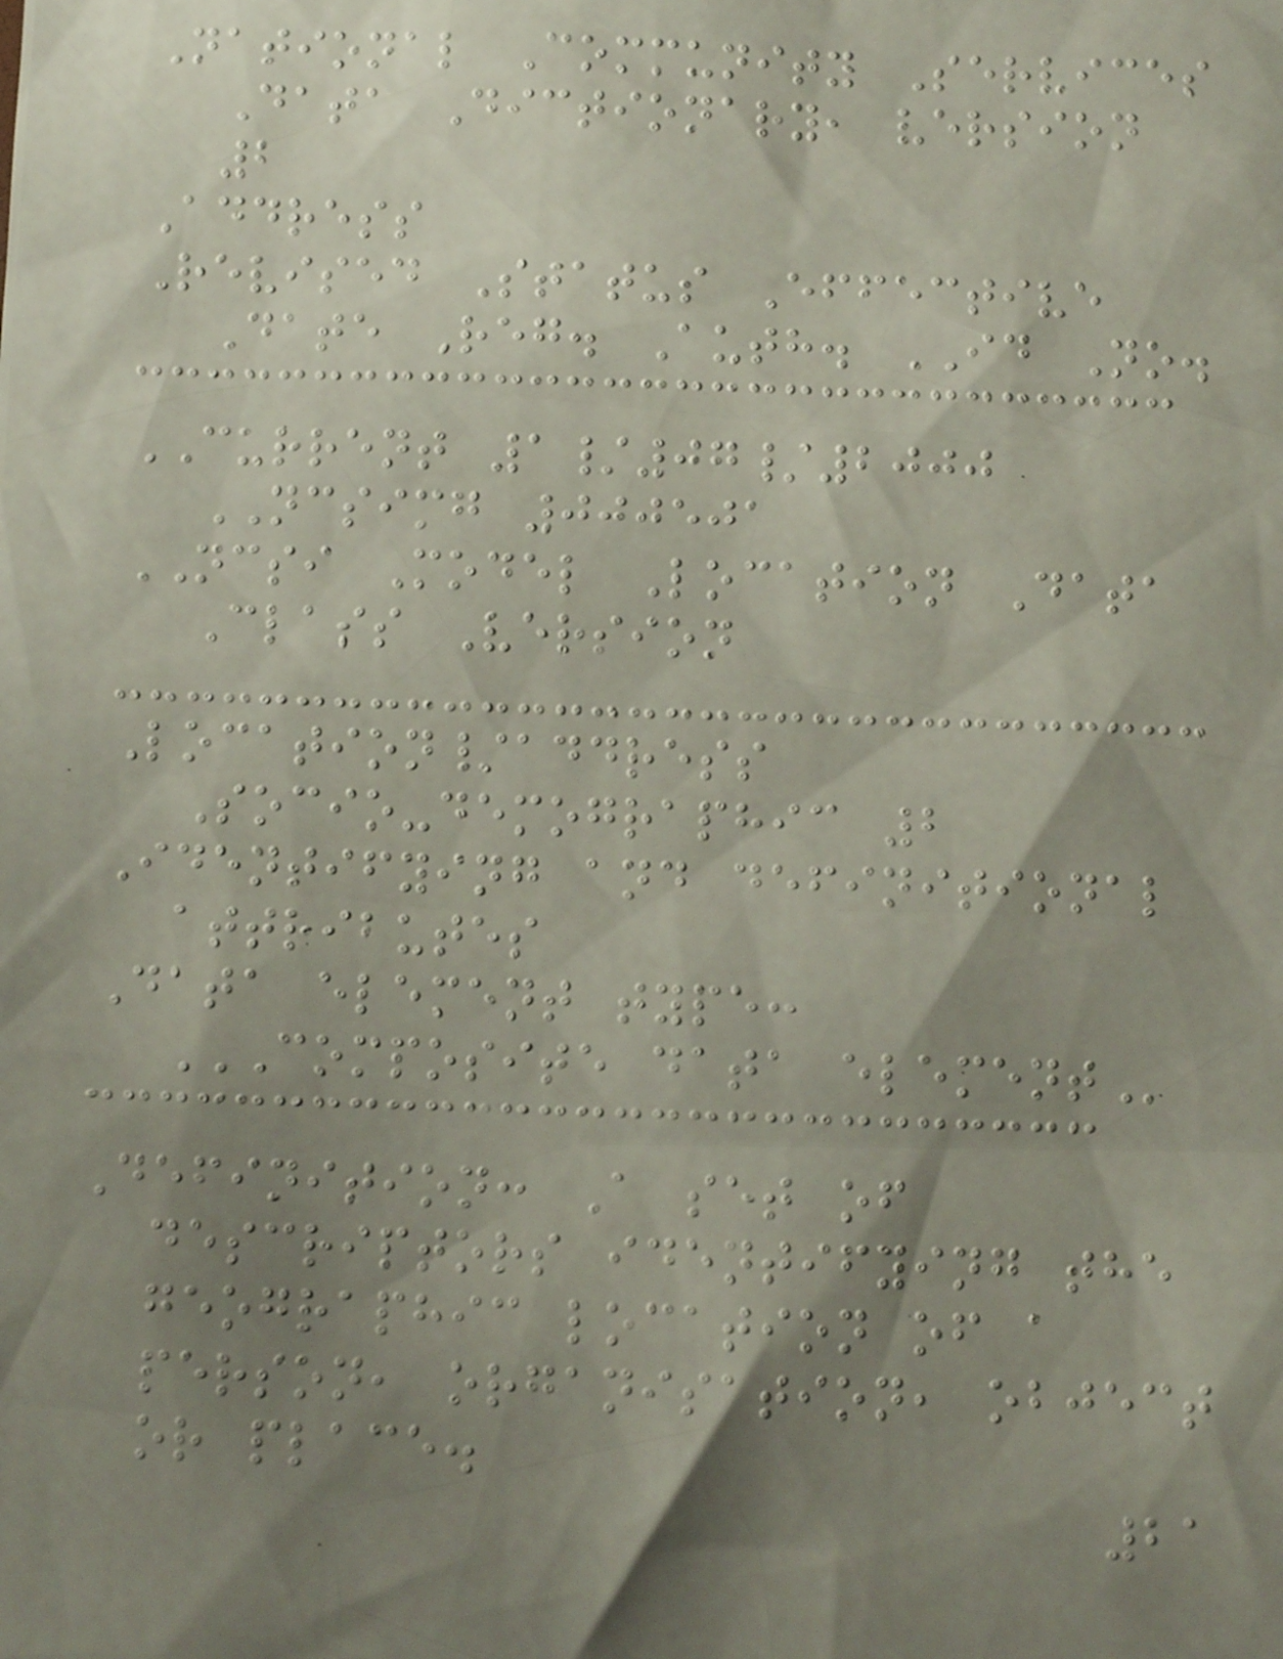National Community Services
Data Dictionary, version
2
Address
Revised Status Effective
Date Reg. Auth. ID No.
CURRENT 1/07/2000
NCSIMG 000501
NCSI Model Location Data
Class Version
Location/address
Socio-demographic 2
Identifying and definitional
attributes
Data element type:
COMPOSITE DATA ELEMENT
Definition: A set of
descriptors identifying the
geographic location of a
person, organisation, object
or place.
21
